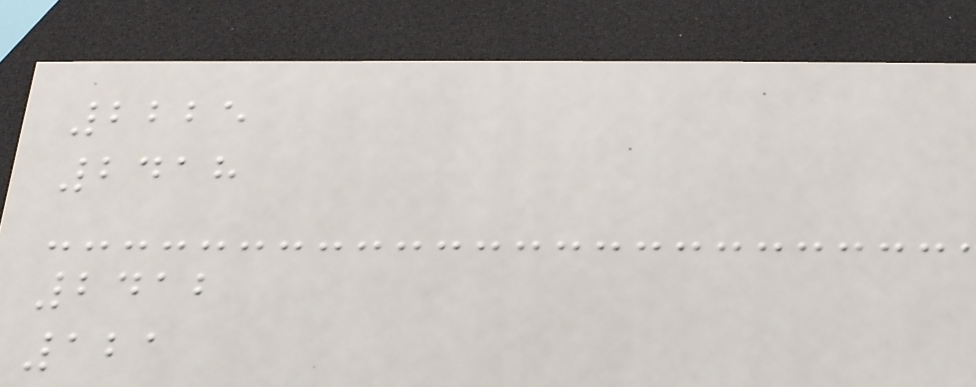2225
2418
2412
121
